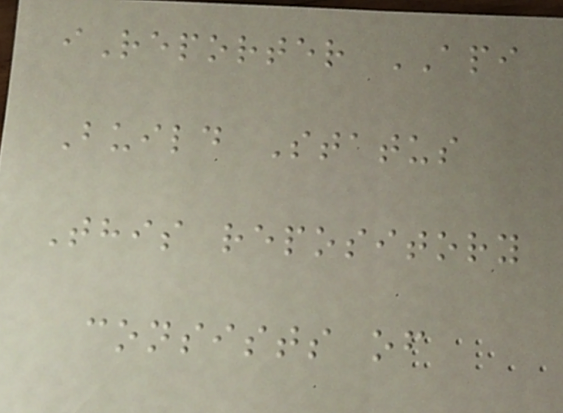iReporter API
Build Status
This repository
consists of
